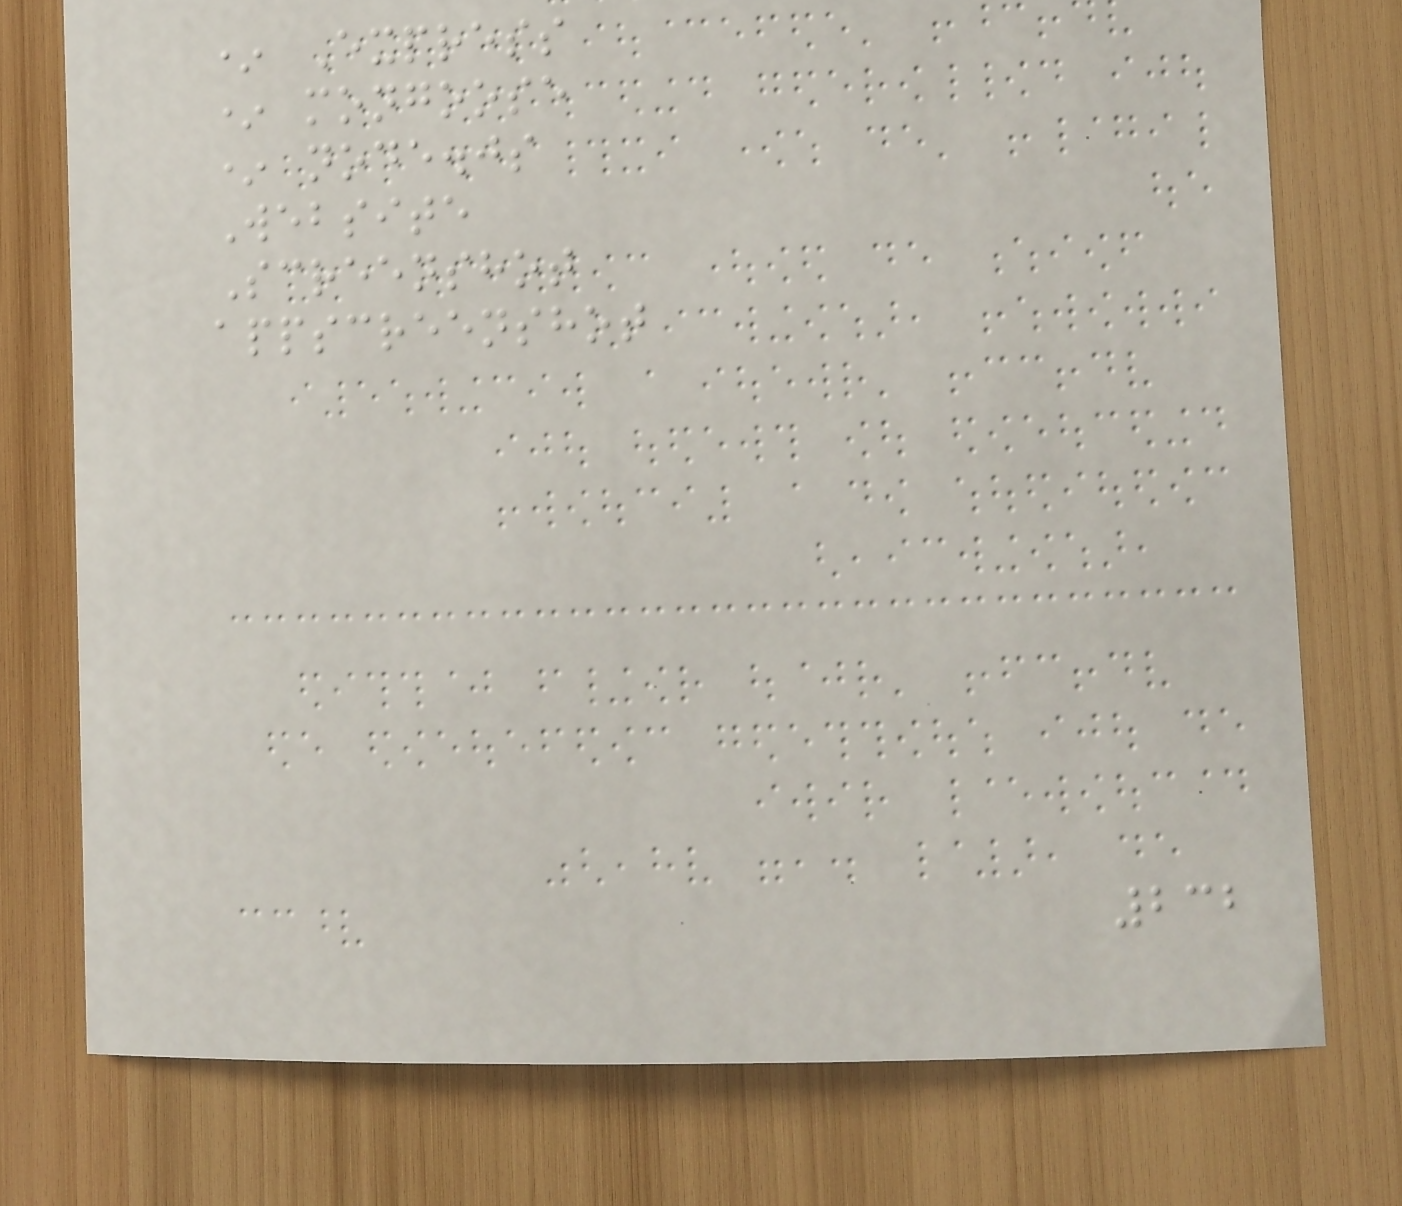* Express
* mongoose
* node.js
Website
Screenshot
appscreenshot
232
